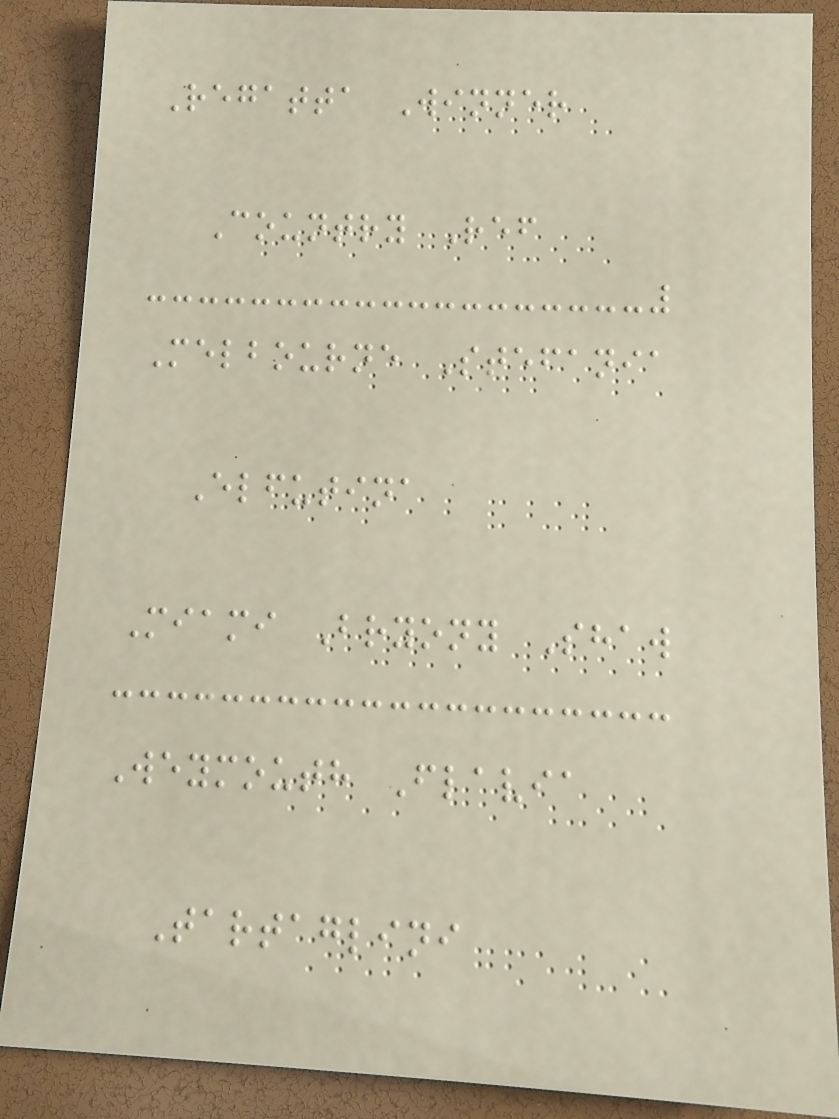Regatta Winner
Country Ref
Melbourne Stefania
Elfutina
Miami Bryony Shaw
Weymouth Flavia
Tartaglini
